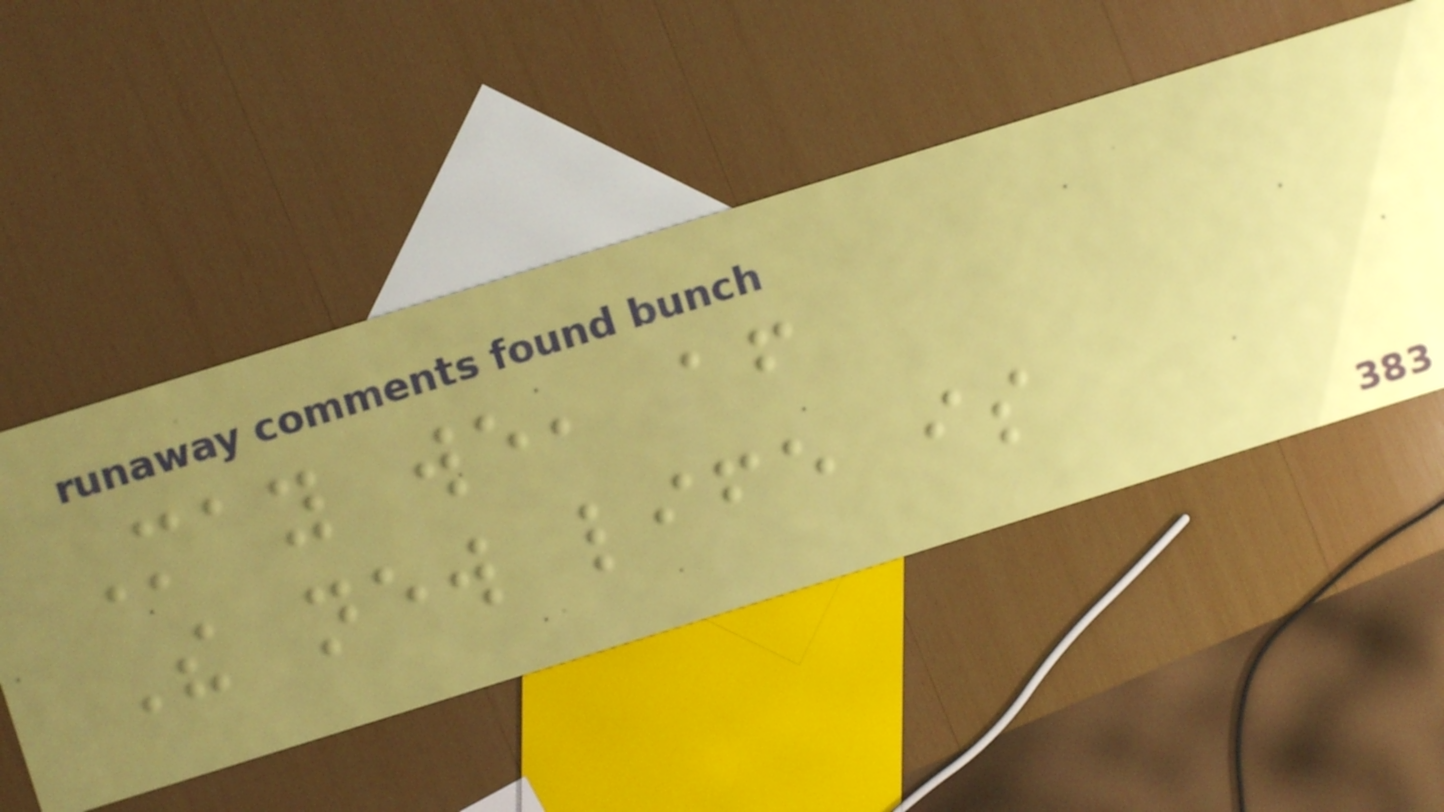May we, after
The new life is
